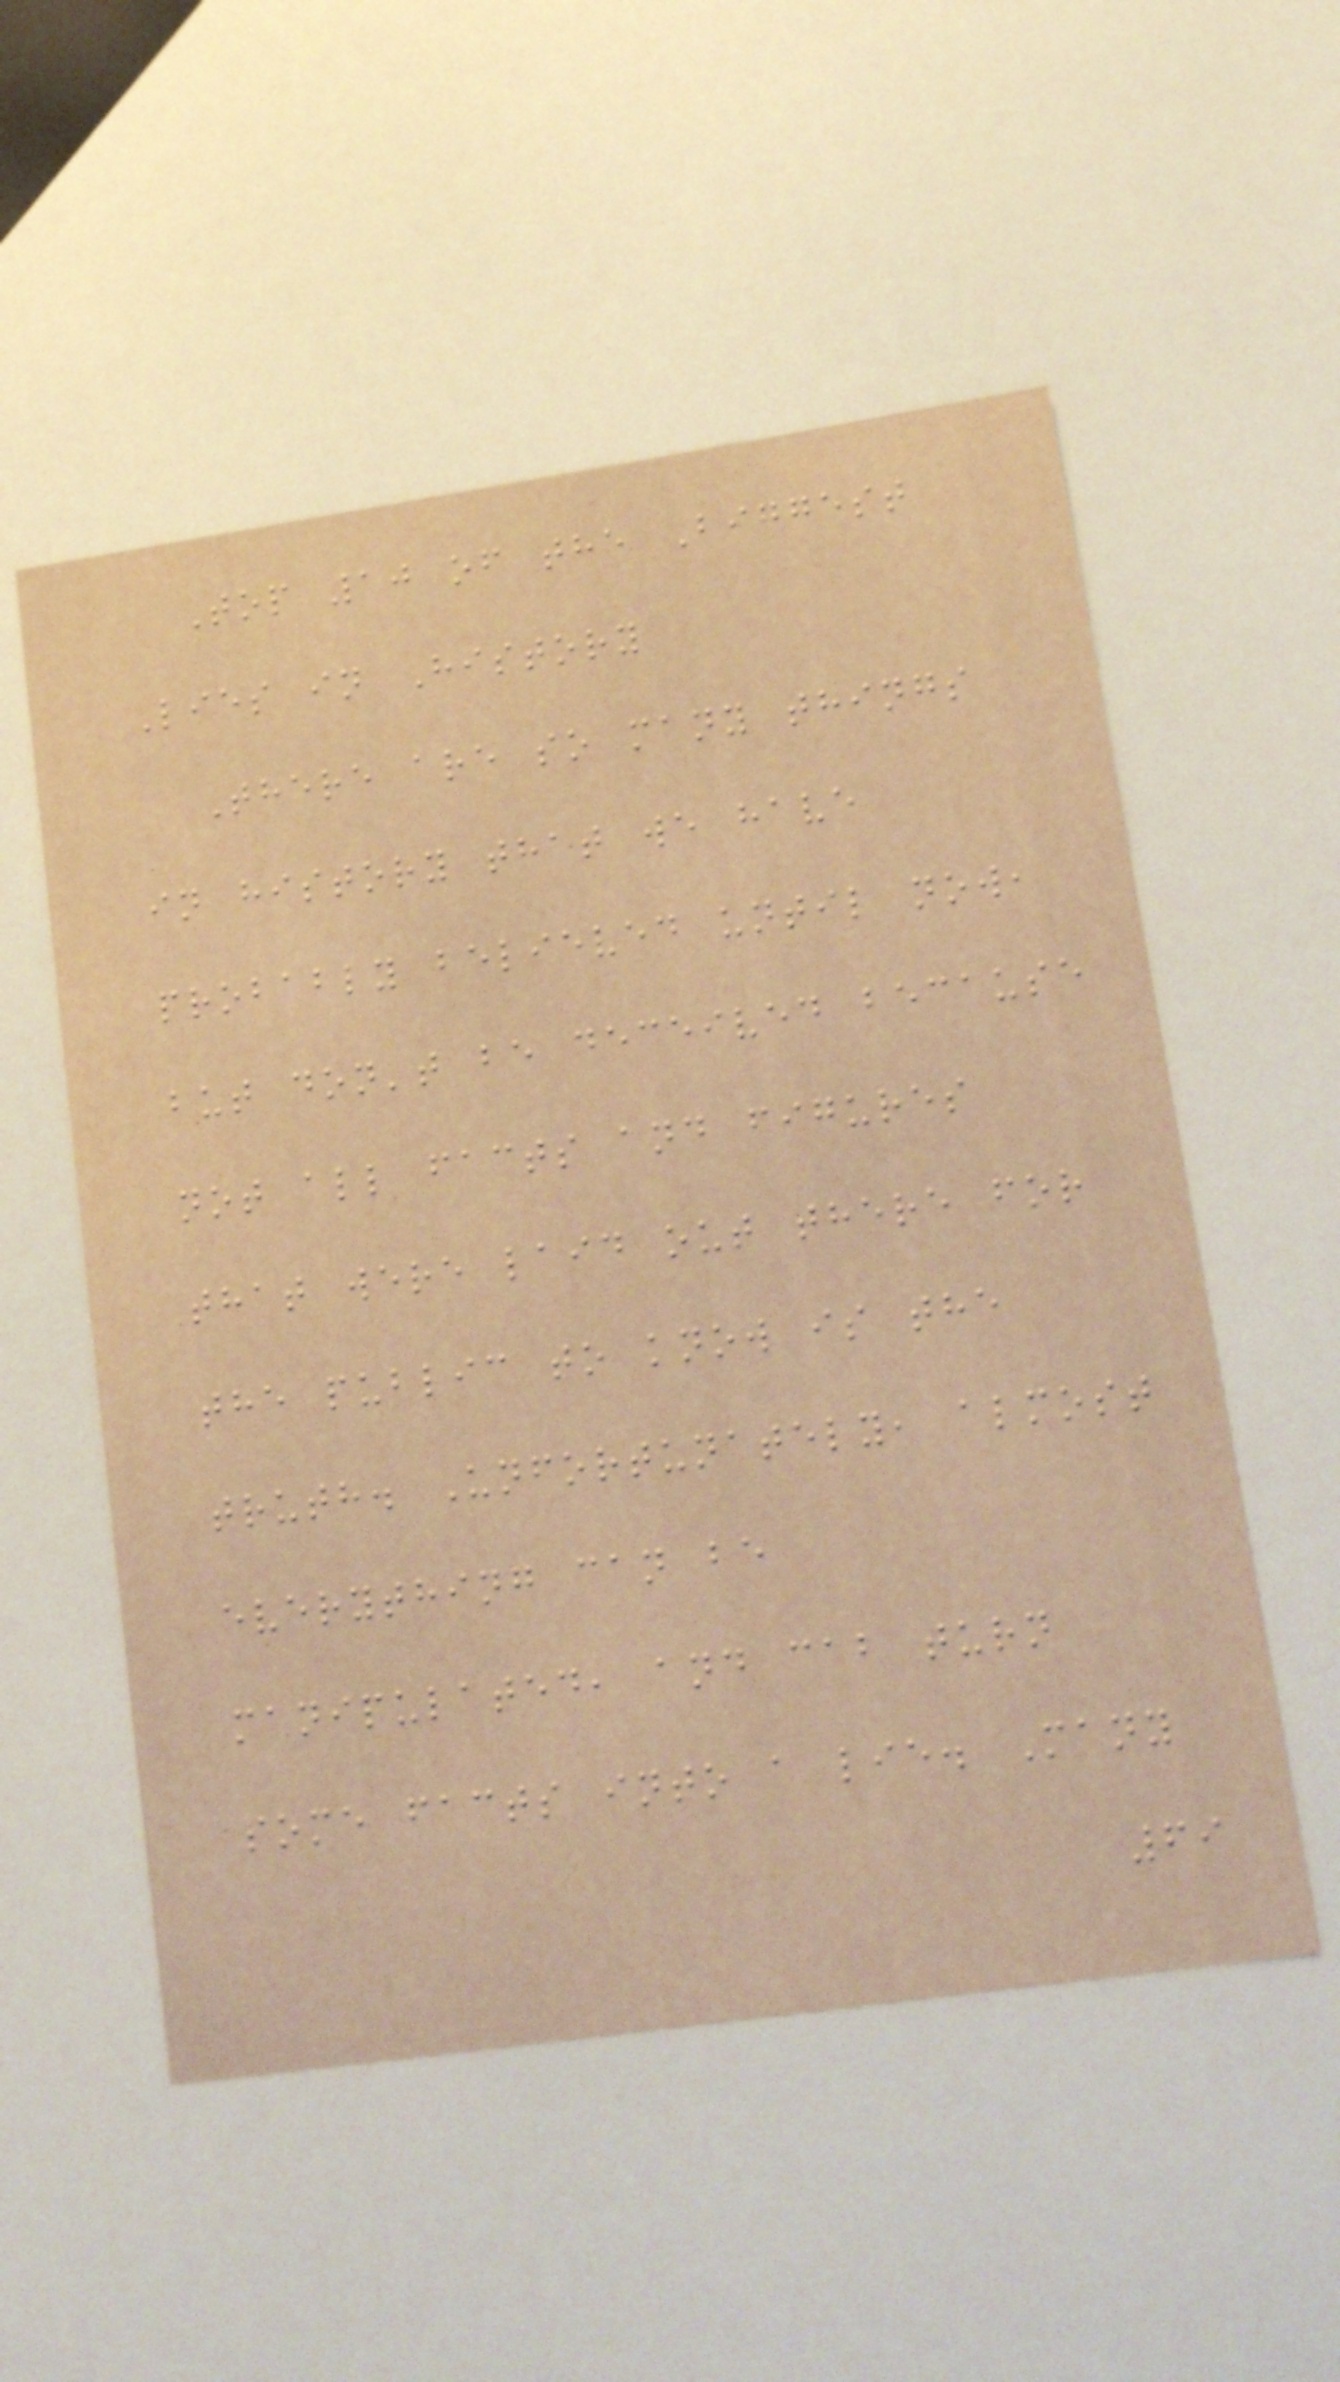Top 10 of the Biggest
Lies in History
There are so many things
in history that we have
probably believed until now,
but don't be deceived because
not all facts and figures
that were laid out there for
the public to know is the
truth. Unfortunately, almost
everything can be
manipulated, and cab turn
some facts into a lie. Many
69
